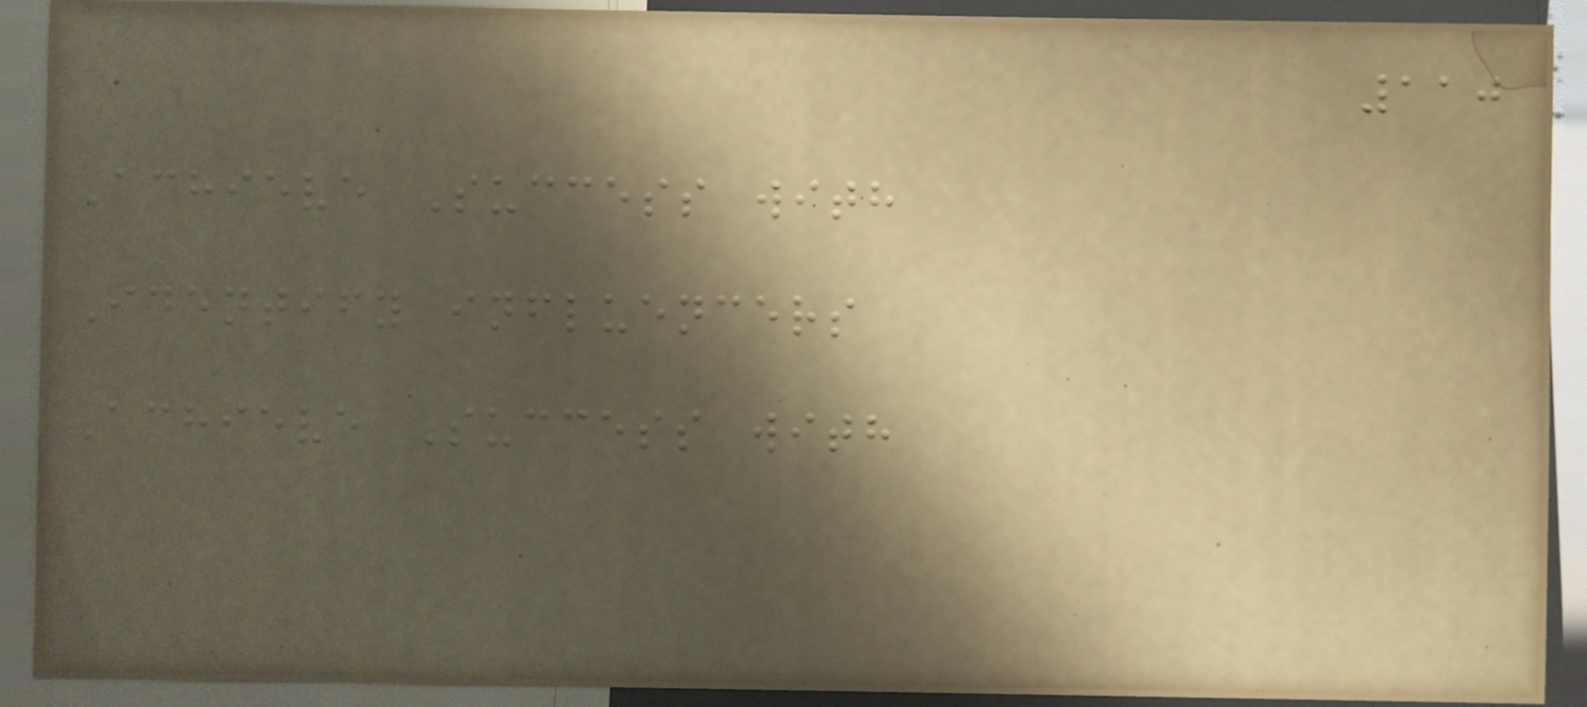110
Achieve Success with
Identify influencers
Achieve Success with
